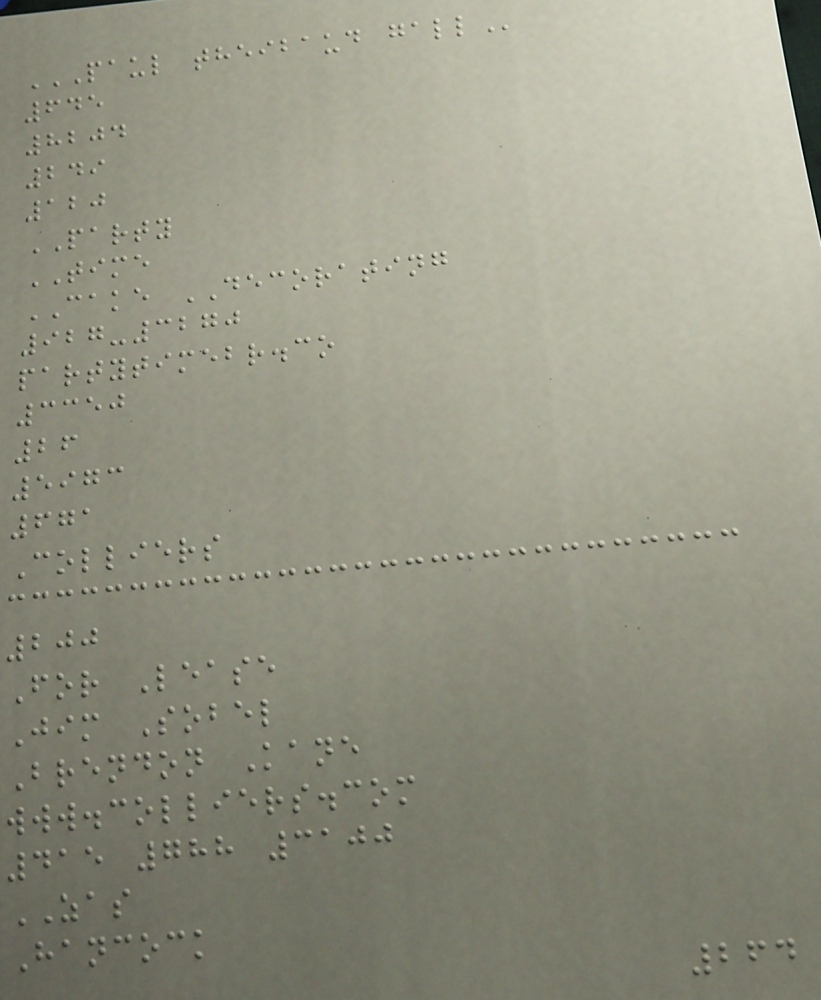PAUL THEIBAUD GALL
645
8204
249
120
PARTY
TIME
CAKE DECORATING
927-3270
partytimebr.co
3350
26
5973
671
Colliers
200
For Lease
Jim Sobel
Brendon Kane
www.colliers.com
415 788 3100
ZAS
Hancock
264
